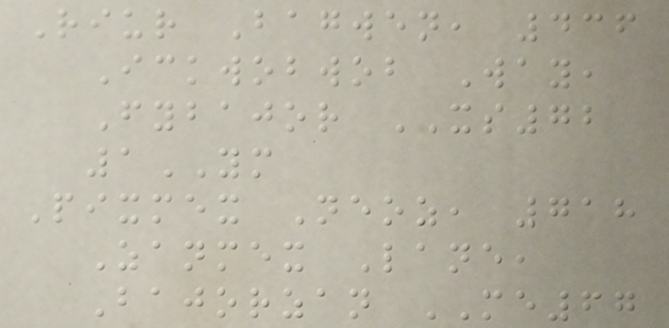Riur Bagwen, 436
Ickwobwob Way,
Fybajor XS72
1YM
Pixmex Neoz, 718
Zanmex Lane,
Bajorzan ME67
